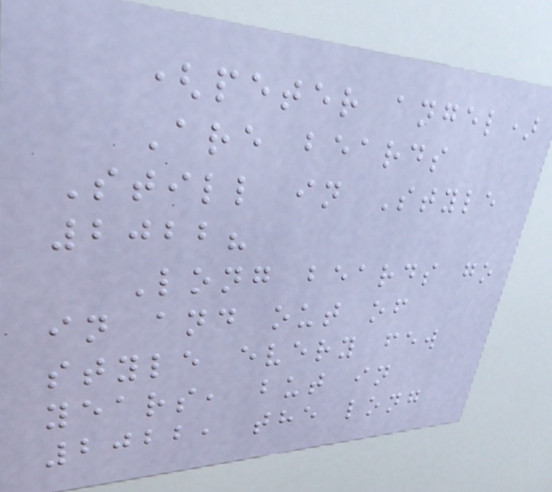(peter angel)
Are beards
Still in Style
2022?
Long beards go
in and out of
style every few
years, but in
2022, the long
